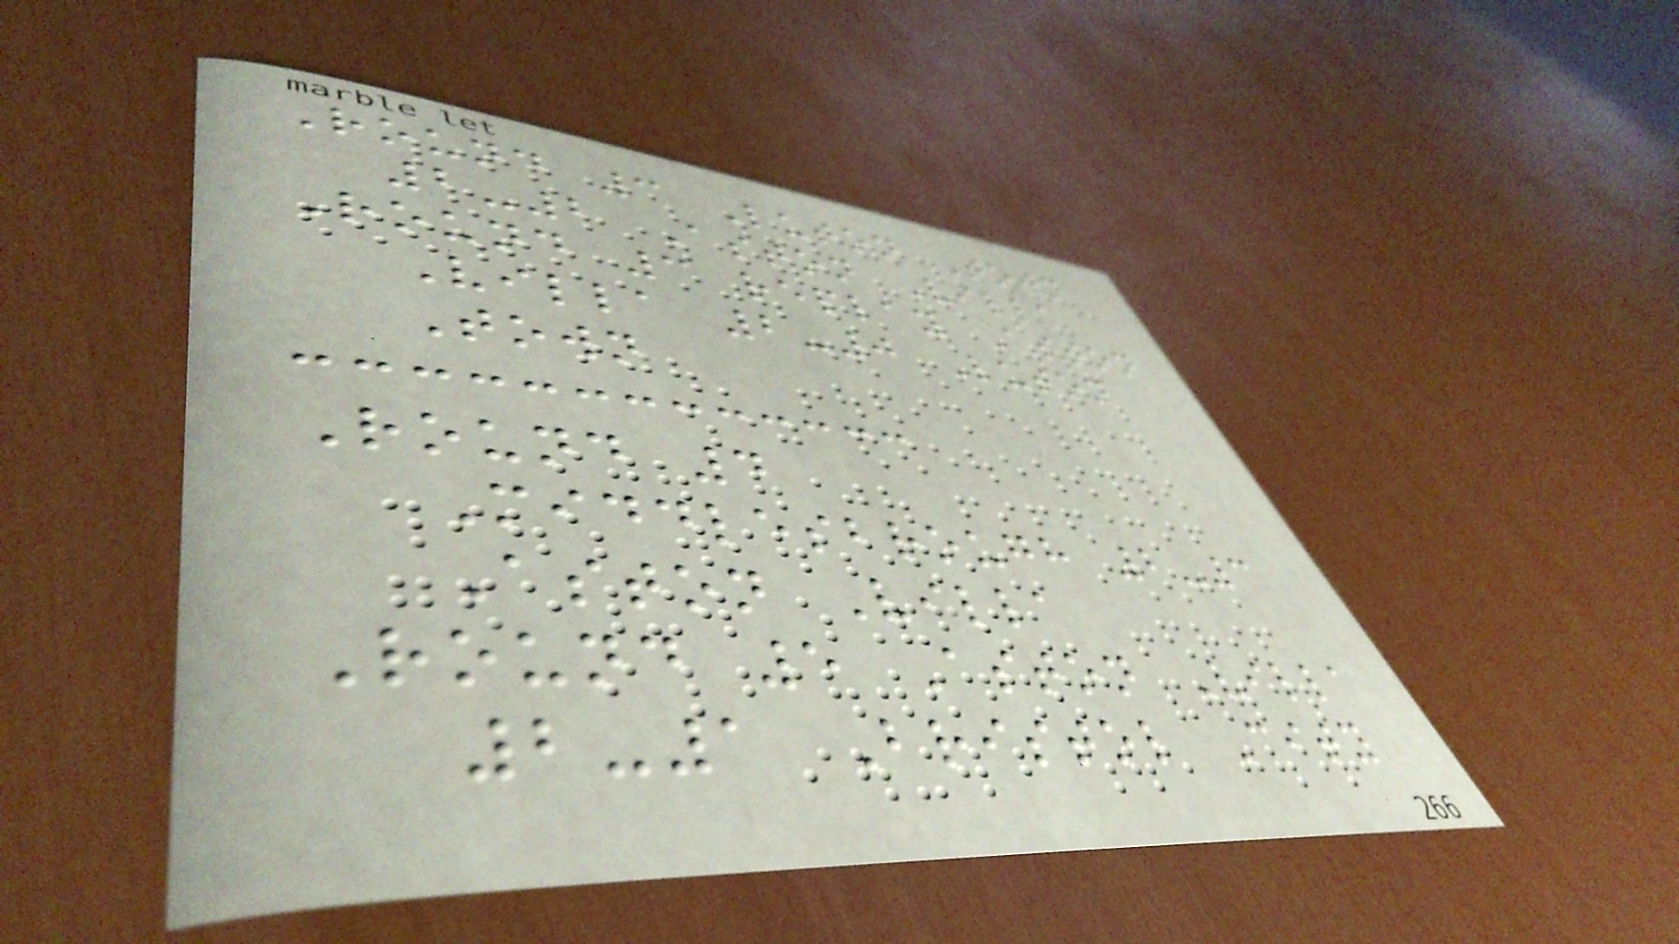Round 3 Luton Town
2-2 Aston Villa
Round 3 replay Aston
Villa 2-0 Luton
Town
Round 4
Middlesbrough 2-3
Aston Villa
Round 5 Aston Villa
2-1 Bristol City
